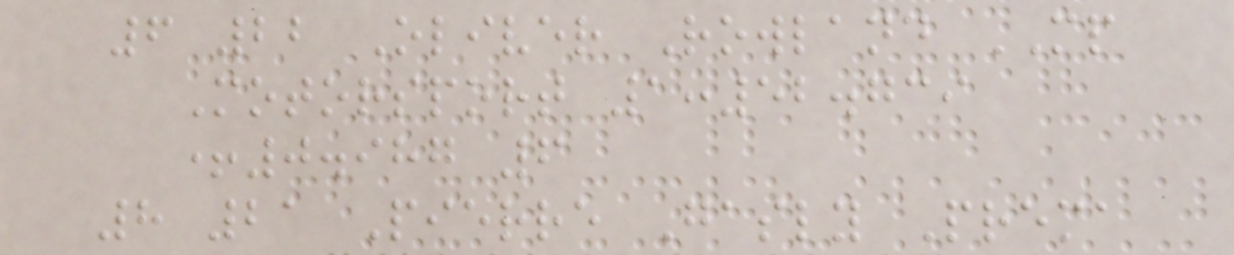6 22 Oliver Rowland MP
Motorsport 1:52.739
+0.987 6
8 21 Pierre Gasly Prema
